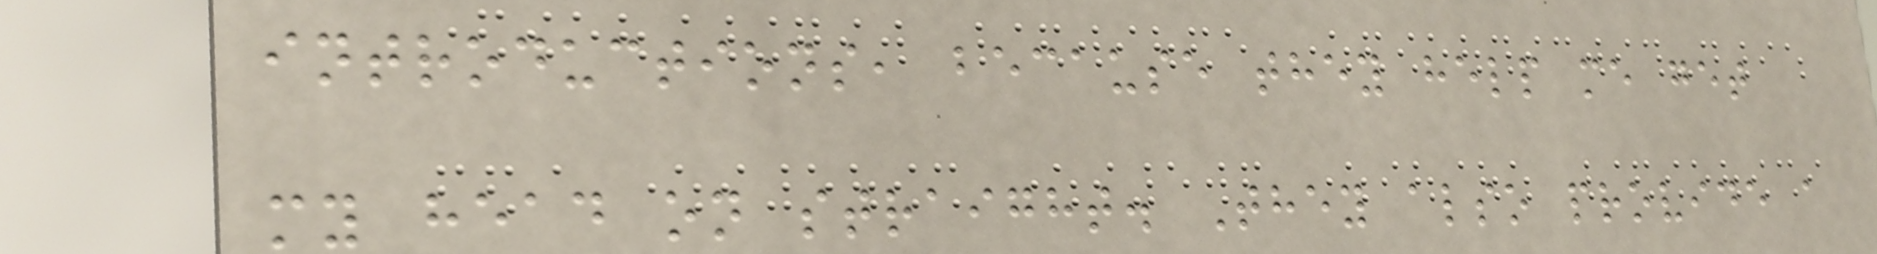introductions, because they help me get
my head on straight. They also provide a
